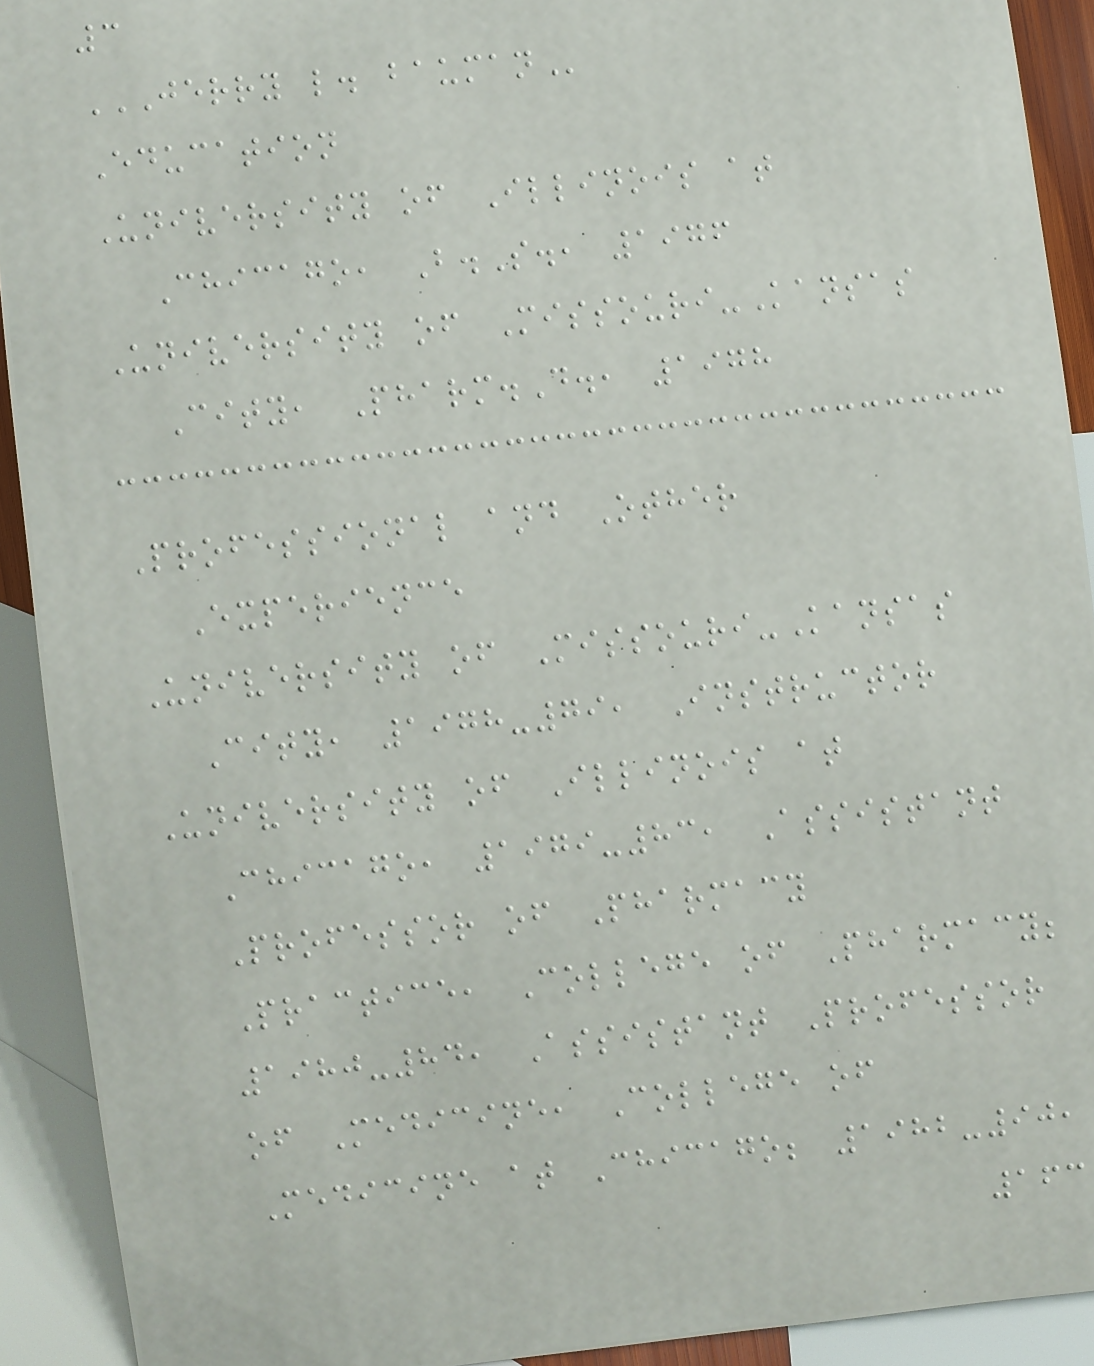3
JERRY L. BAUMAN
Education
University of Illinois at
Chicago, B.S., 1976
University of Missouri-Kansas
City, Pharm.D., 1978
Professional and Other
Experience
University of Missouri-Kansas
City, 1978-79, Instructor
University of Illinois at
Chicago, 1979-83, Assistant
Professor of Pharmacy
Practice, College of Pharmacy;
1980-84, Assistant Professor
of Medicine, College of
Medicine at Chicago; 1982-90,
163
